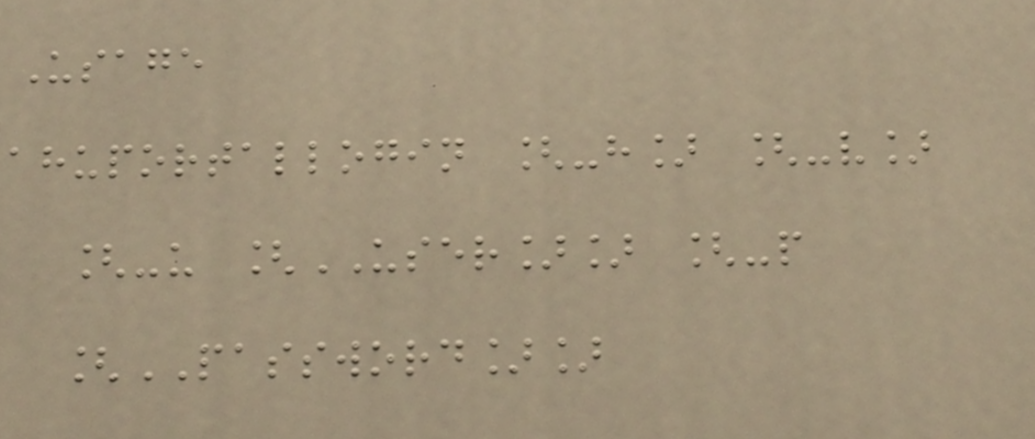Usage
ahuportallogin [-h] [-v]
[-u [USER]] [-p
[PASSWORD]]
